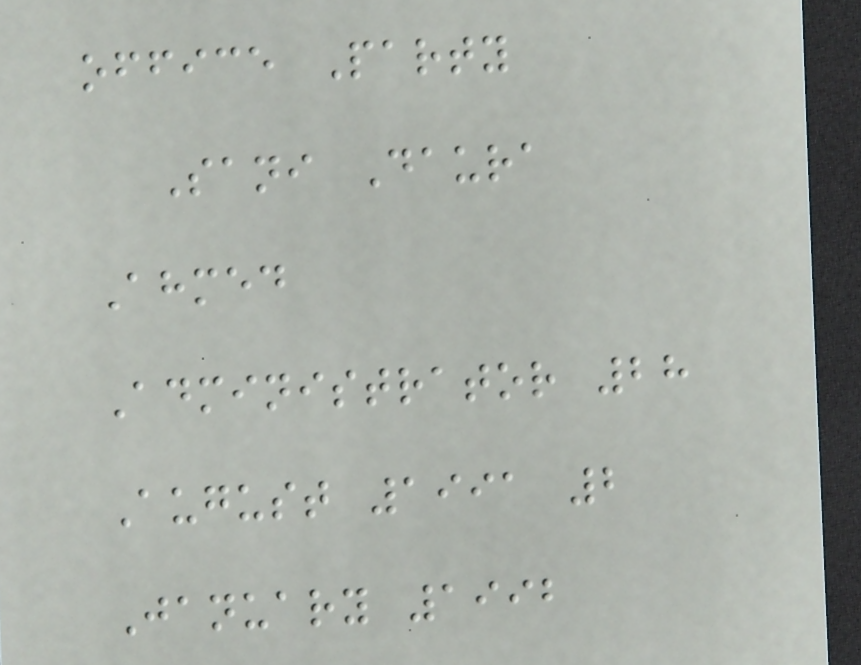office Party
Sani Daura
Ahmed
Administrator 28
August 1991 2
January 1992
